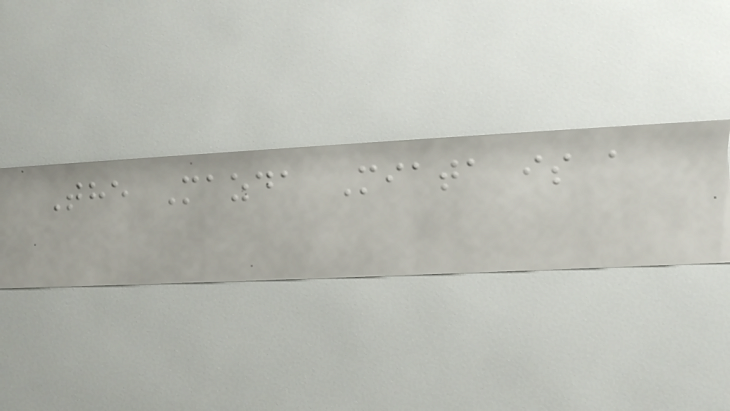The Mazda Miata is a
